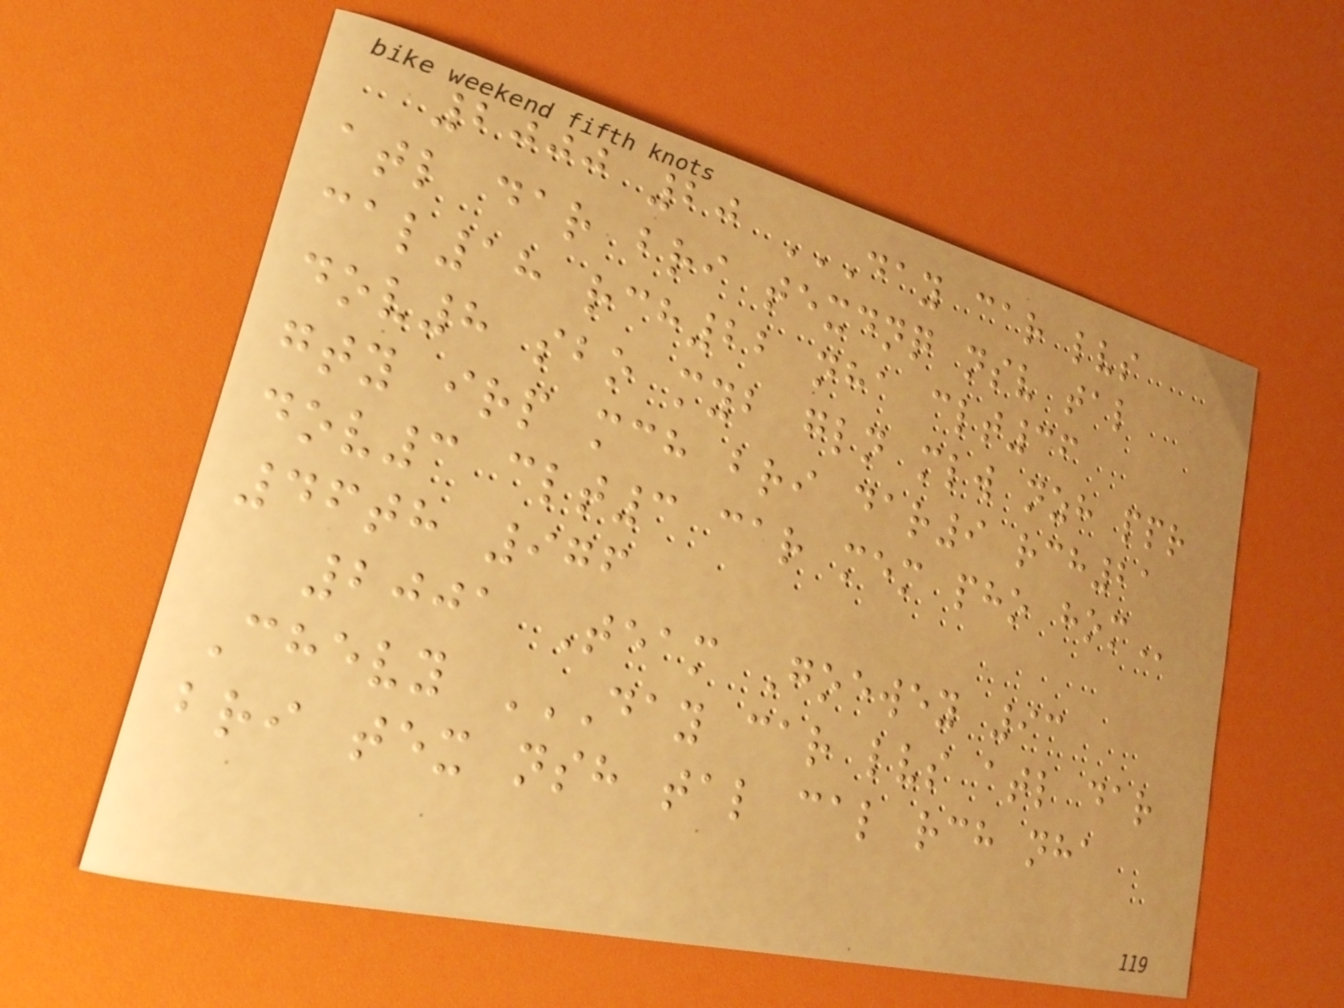2000 20 DAY CAR LVS
ATL DAR BRI TEXDNQ NSV TAL
CAL18 RCH22 NHA CLT36
DOV8 SBO MYB GLN MLW NZH PPR
GTY IRP MCH BRI DAR9 RCH21
DOV3 CLT3 CAR MEM PHO HOM
46th 976
2001 Team Goewey 93
Chevy DAY CAR LVS ATL DAR
BRI TEX NSH TAL CAL RCH NHA
